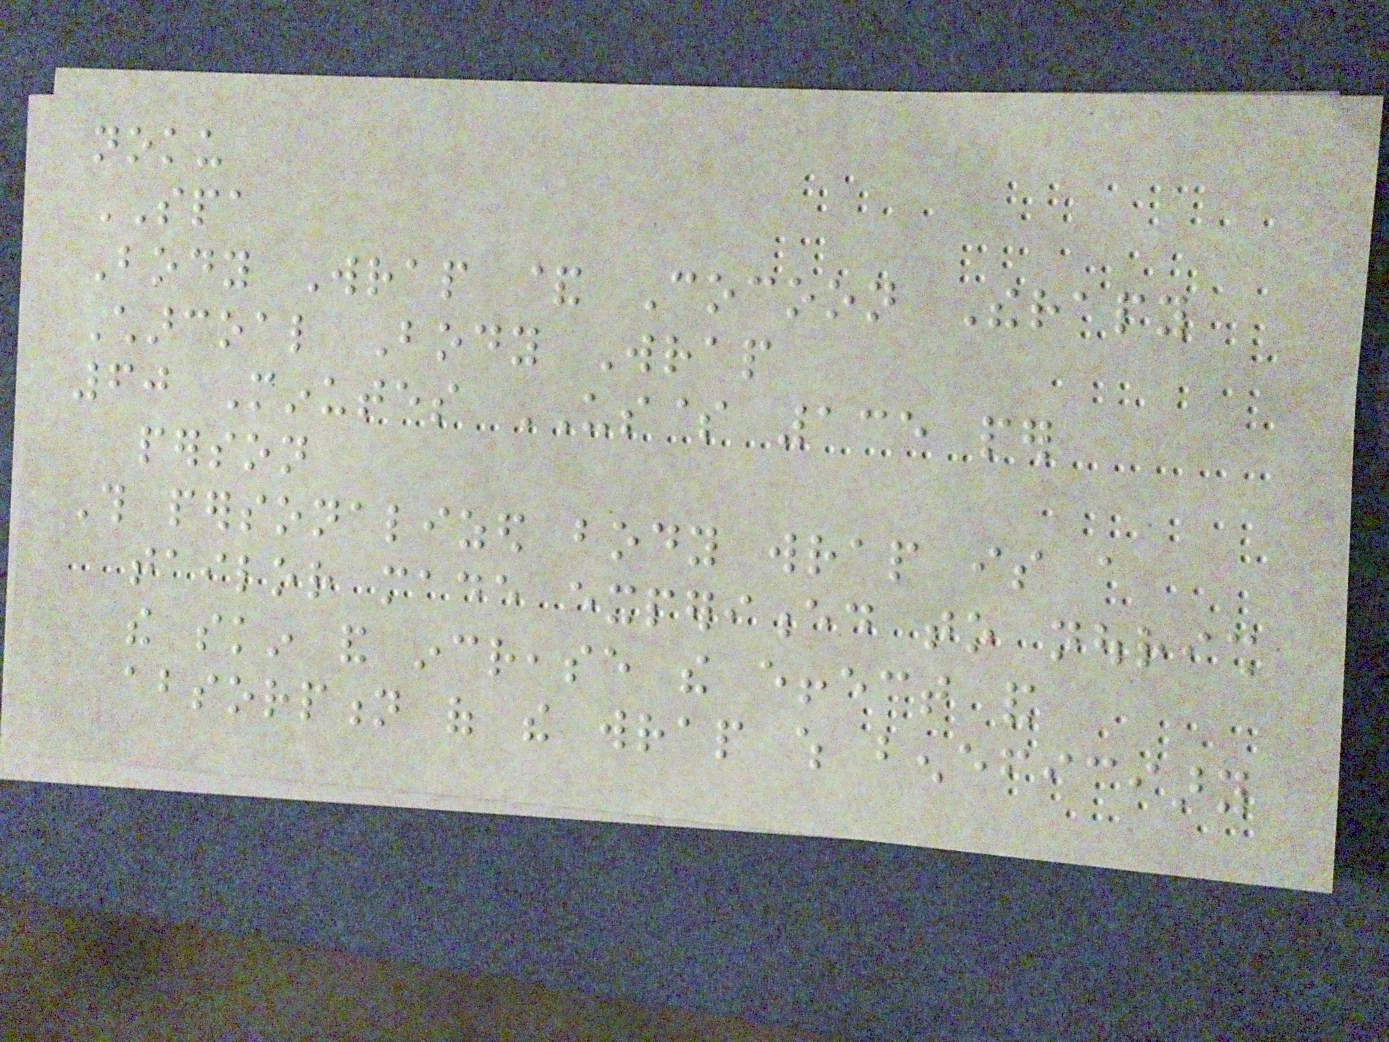noku
SPA
Body Wrap & Cocoon Therapy
Charcoal Body Wrap
60 Minutes US$ 135 per
person
This personalized body wrap is a
tailor made experienced to nourish
the skin and increase the effect and
absorption of the wrap which beneficiary
